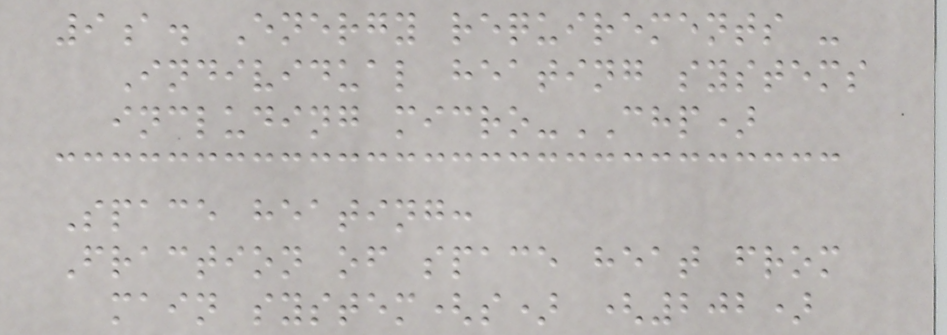9a. Energy requirements -
Individual heating systems
including micro-CHP)
Space heating:
Fraction of space heat from
main system(s) (202)
